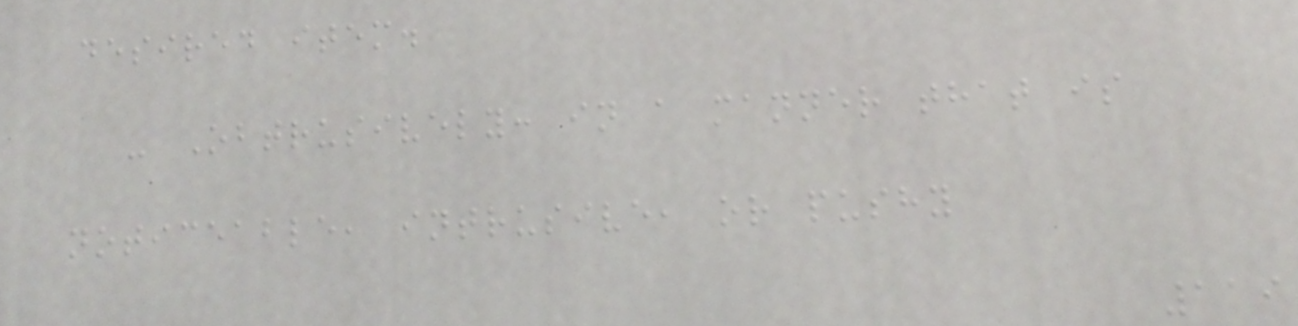desired item.
- Obtrusively: in a manner that is
noticeable, intrusive, or pushy
119
